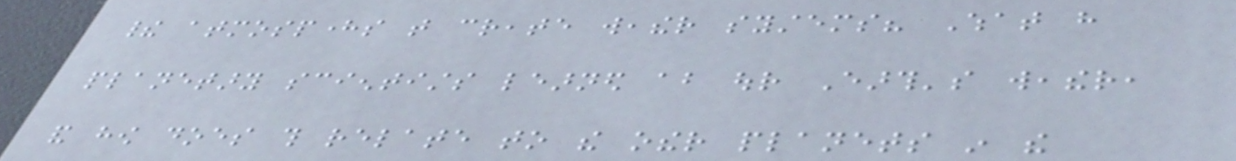their atmospheres that create weather systems? What have
planetary scientists learned about our Earth's weather,
and how does this relate to the other planets in the
